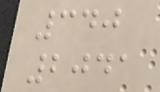340
2041
